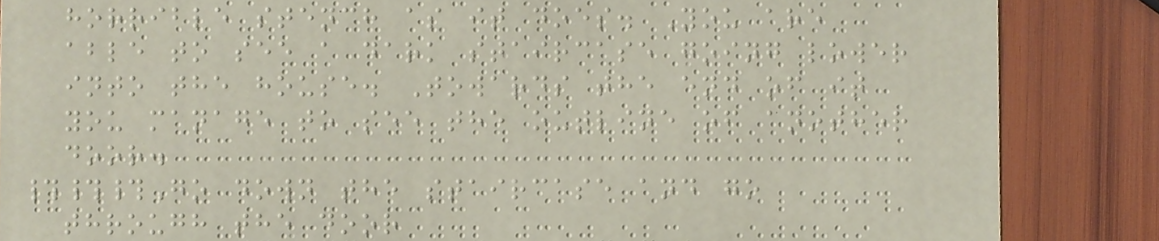horrible stench as it does. You are
able to see a dark staircase going lower
into the house. Towards the end of it
you manage to see the outline of another
door.
###Go down the staircase and go
through the door
